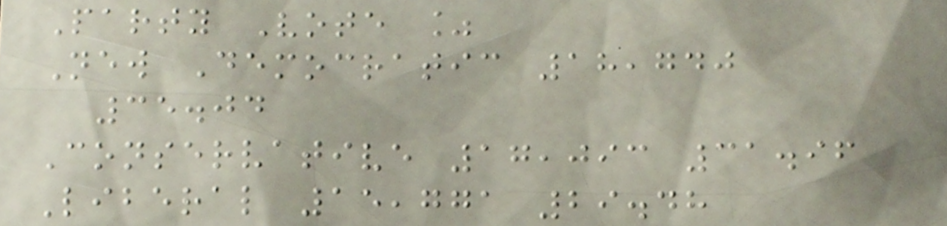Party Vote %
New Democratic 18,740
35.04
Conservative 17,093 31.96
Liberal 15,771 29.48
